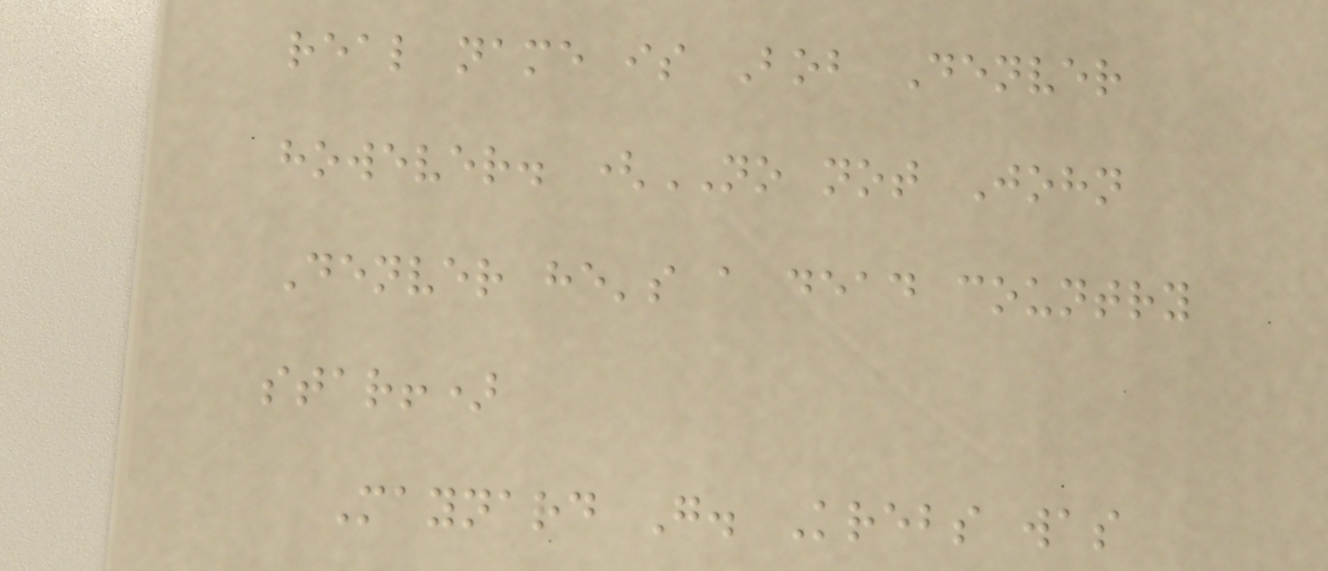real name is Bob Denver
however. (NO not John
Denver he's a dead country
star!)
Maynard G. Krebs was
